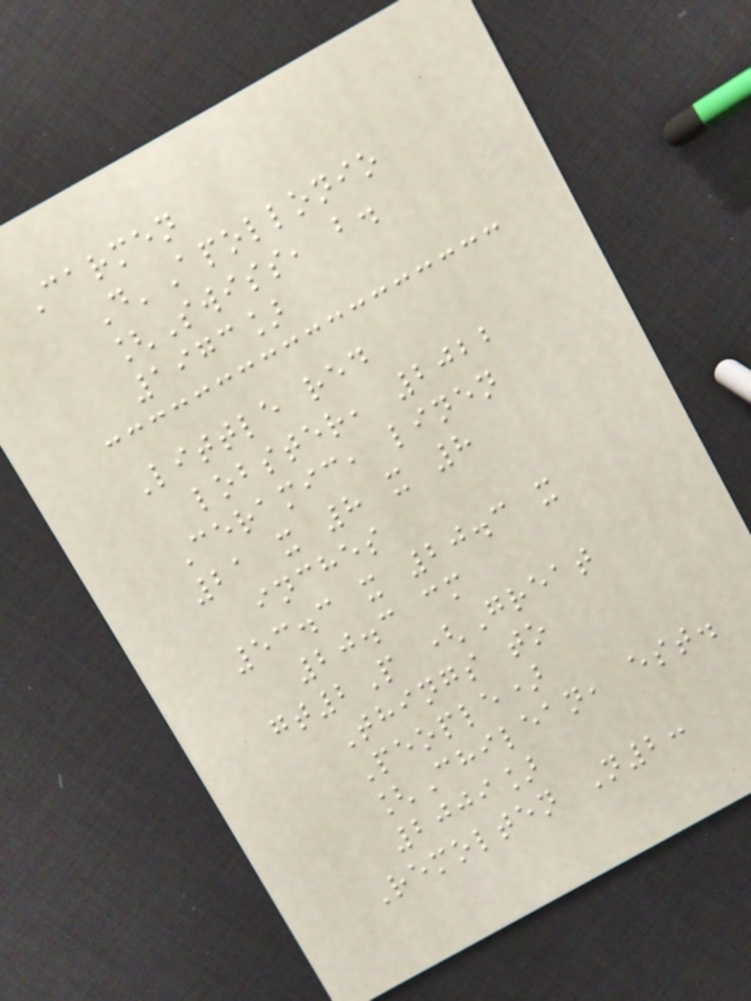Carmen
D'Apollonio
[Swiss, b.
1973]
Little red
lobster, 2022
Ceramic, linen
21 x 8 x 8
inches
53.3 x 20.3 x
20.3 cm
gt2P (Great
Things to
People)
[Chilean, est.
2009]
Remolten N2:
